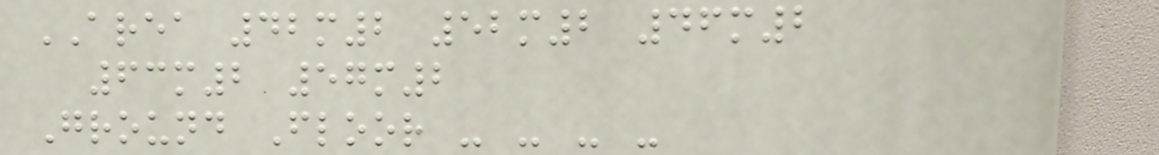AREA 42m2 52m2 46m2
63m2 57m2
Ground Floor - - - -
